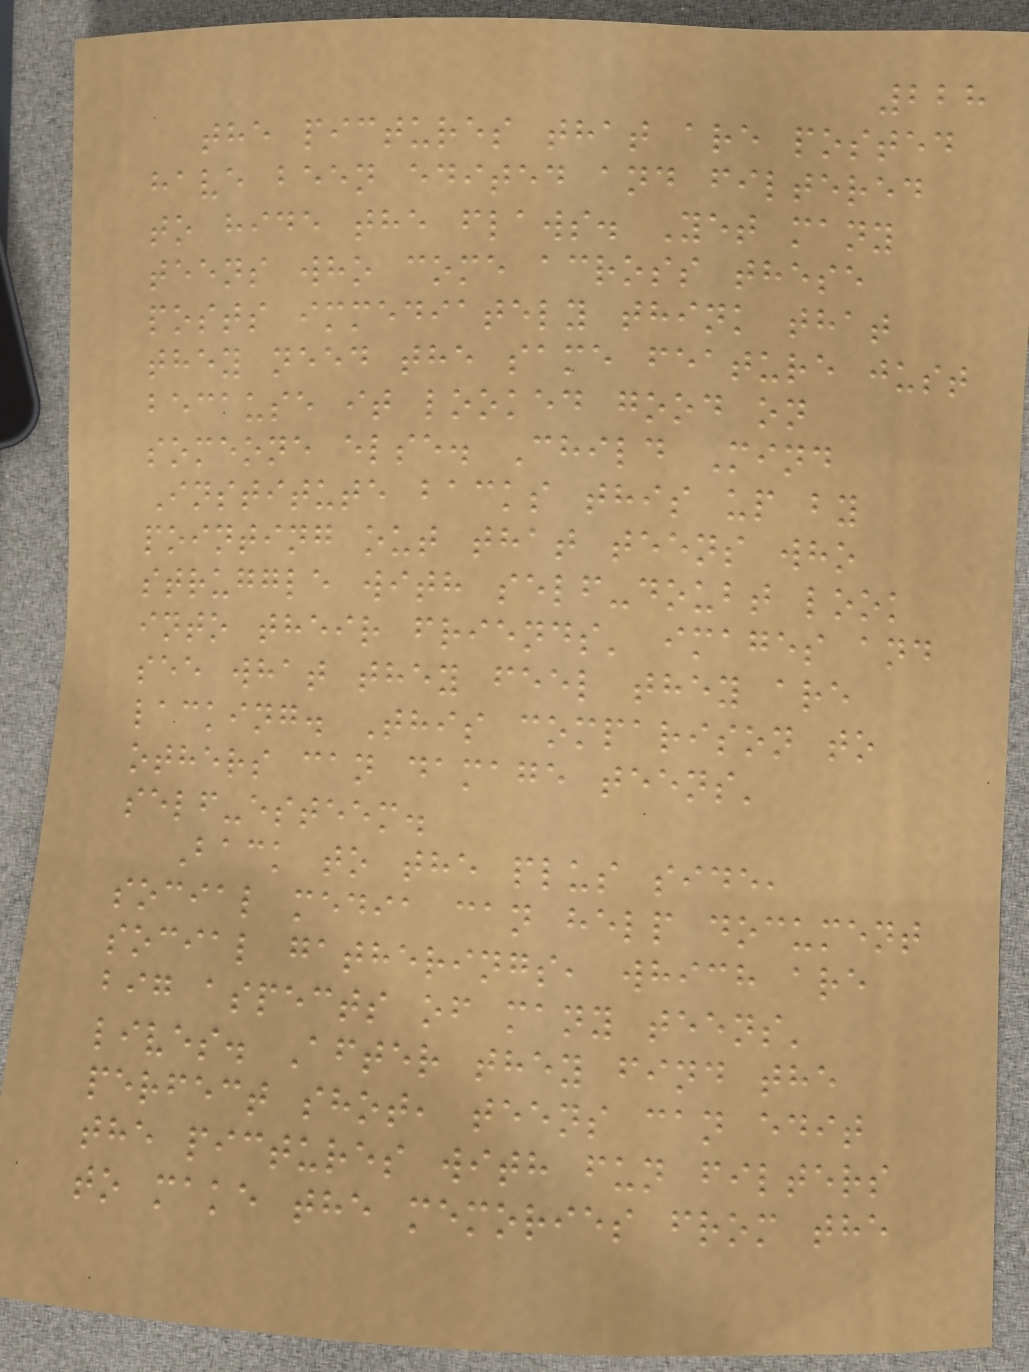228
the pictures that are posted
have been edited and filtered
to hide the flaws. Yet many
teens who come across these
posts immediately think that
they need the same feature just
because it looked good on
someone else. Child Mind
Institute backs this up by
pointing out that teens who
struggle with self-doubt look
into their friends' images and
see what they feel they are
lacking. This comparison to
others can damage teens'
self-esteem.
Back to the plus side,
social media can help document
social gatherings, which are
big aspects of many teens'
lives. After they find the
perfect shot, teens can edit
the pictures with fun filters
to make the memories from the
